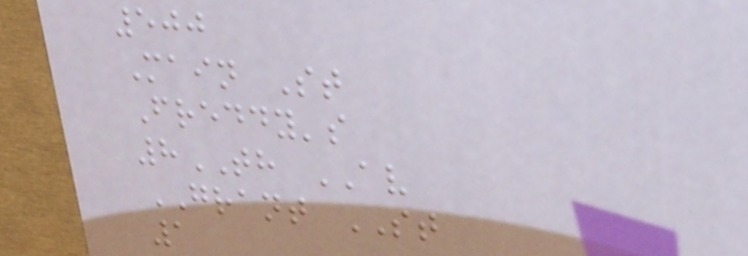500
Main St
Freddy's
8TH AV
GRANT ST
1
